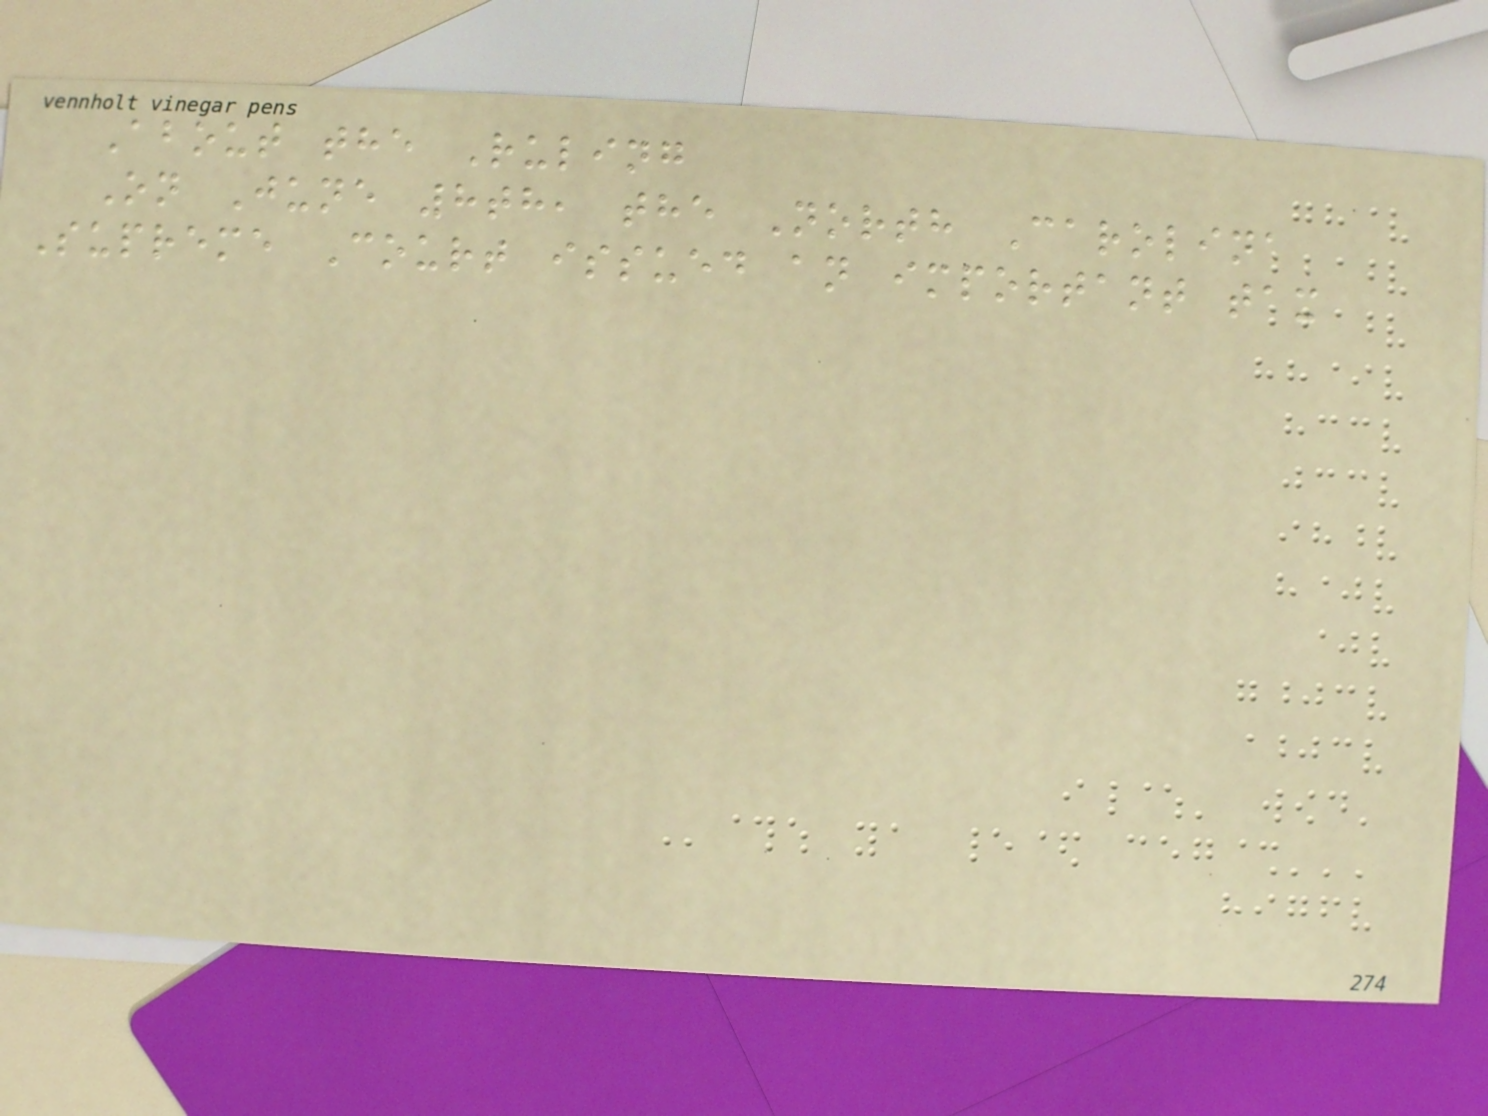About the Ruling
On June 8th, the North Carolina
Supreme Court issued an important tax
